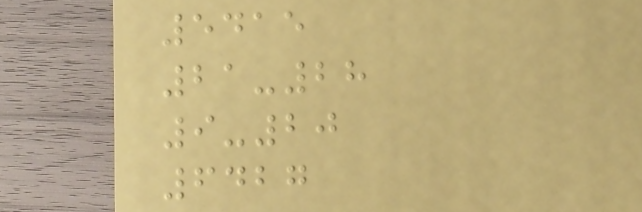5415
21-28
9-20
6427
